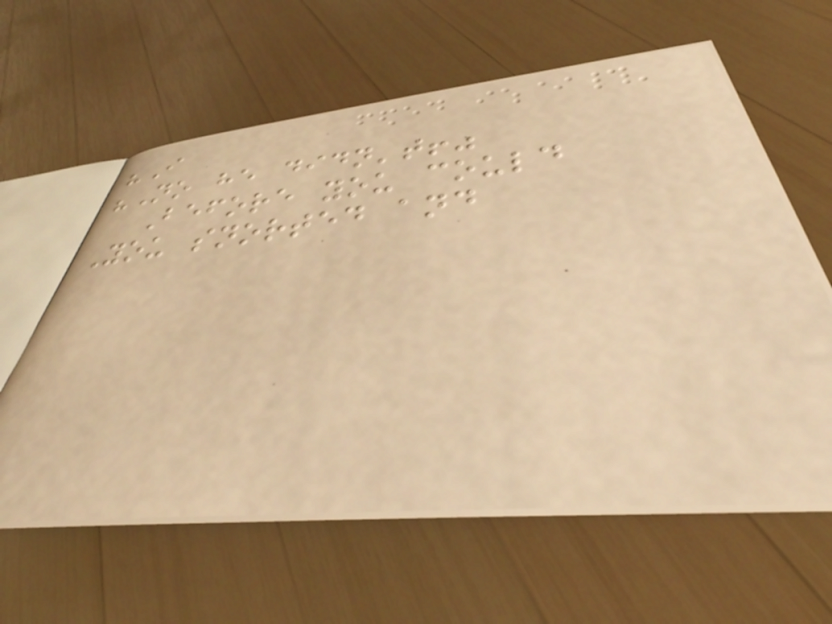"I
"No he didn't!"
Before you could
You snorted and
